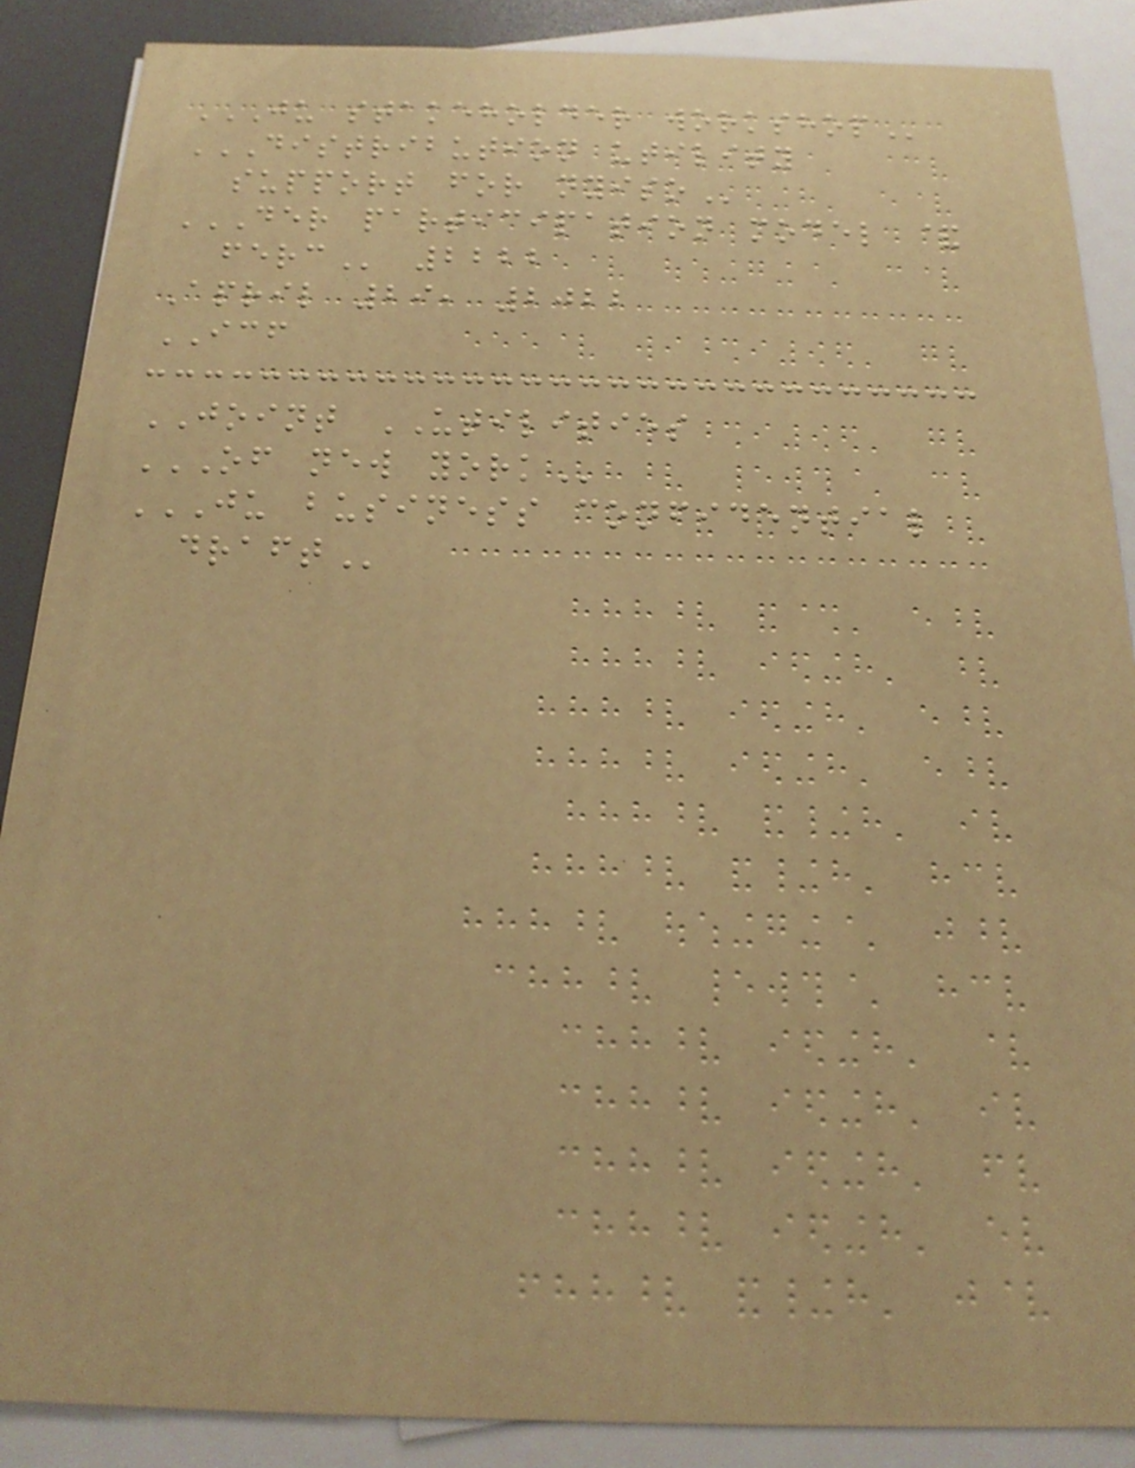JU STAKEHOLDER WORKSHOP
DISTRIBUTION UTILITY
SUPPORT FOR NYISO
DER PARTICIPATION MODEL &
FERC 2222
April 29, 2022
ICF
JOINT UTILITIES
OF NEW YORK
JU BUSINESS CONFIDENTIAL
DRAFT
